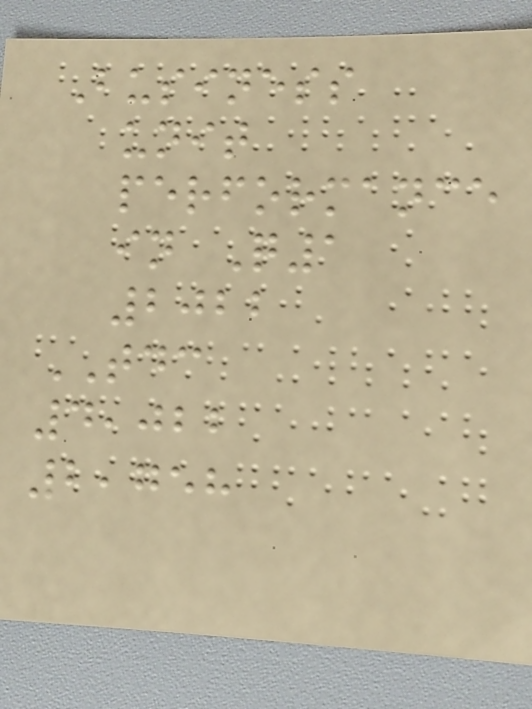Business
unit
performance
in Q1
2022
TDC
4,022
2,758
